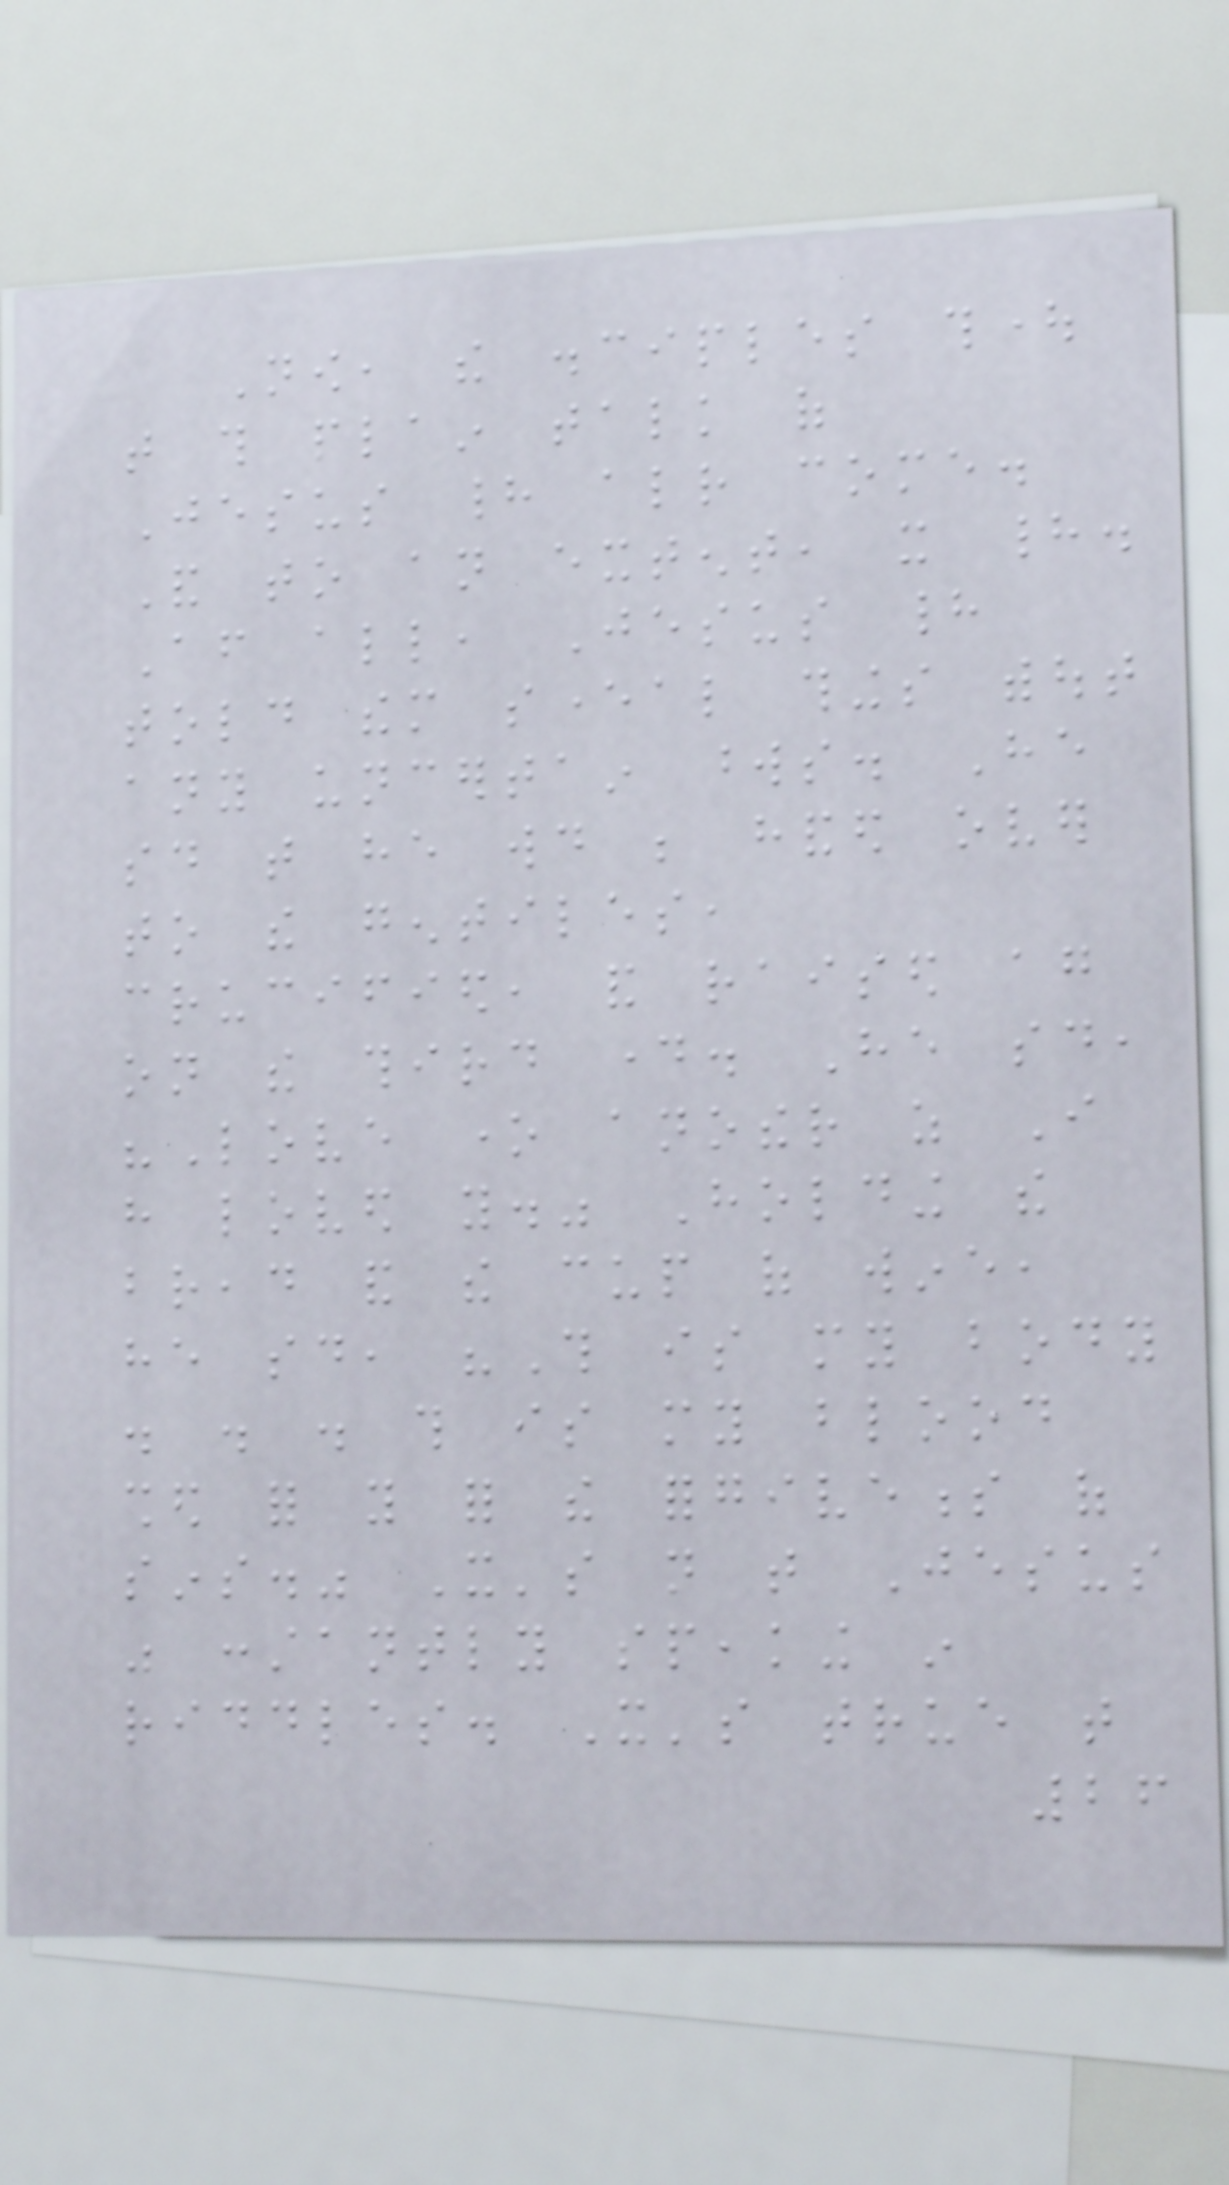Now, the disciples thought
that this plain talk of
Jesus had already come.
And to an extent, it had.
After all, Jesus had
told them several things without
any uncertain words. He
said that he would be handed over
to the gentiles,
crucified, and raised again
on the third day. He said,
"Love one another as I
have loved you." Holding the
bread and the cup of wine,
he said, "This is my body
. . . this is my blood
shed for you for the forgiveness of
sins." It's not that Jesus
was constantly speaking in
riddles. It's true that
26
